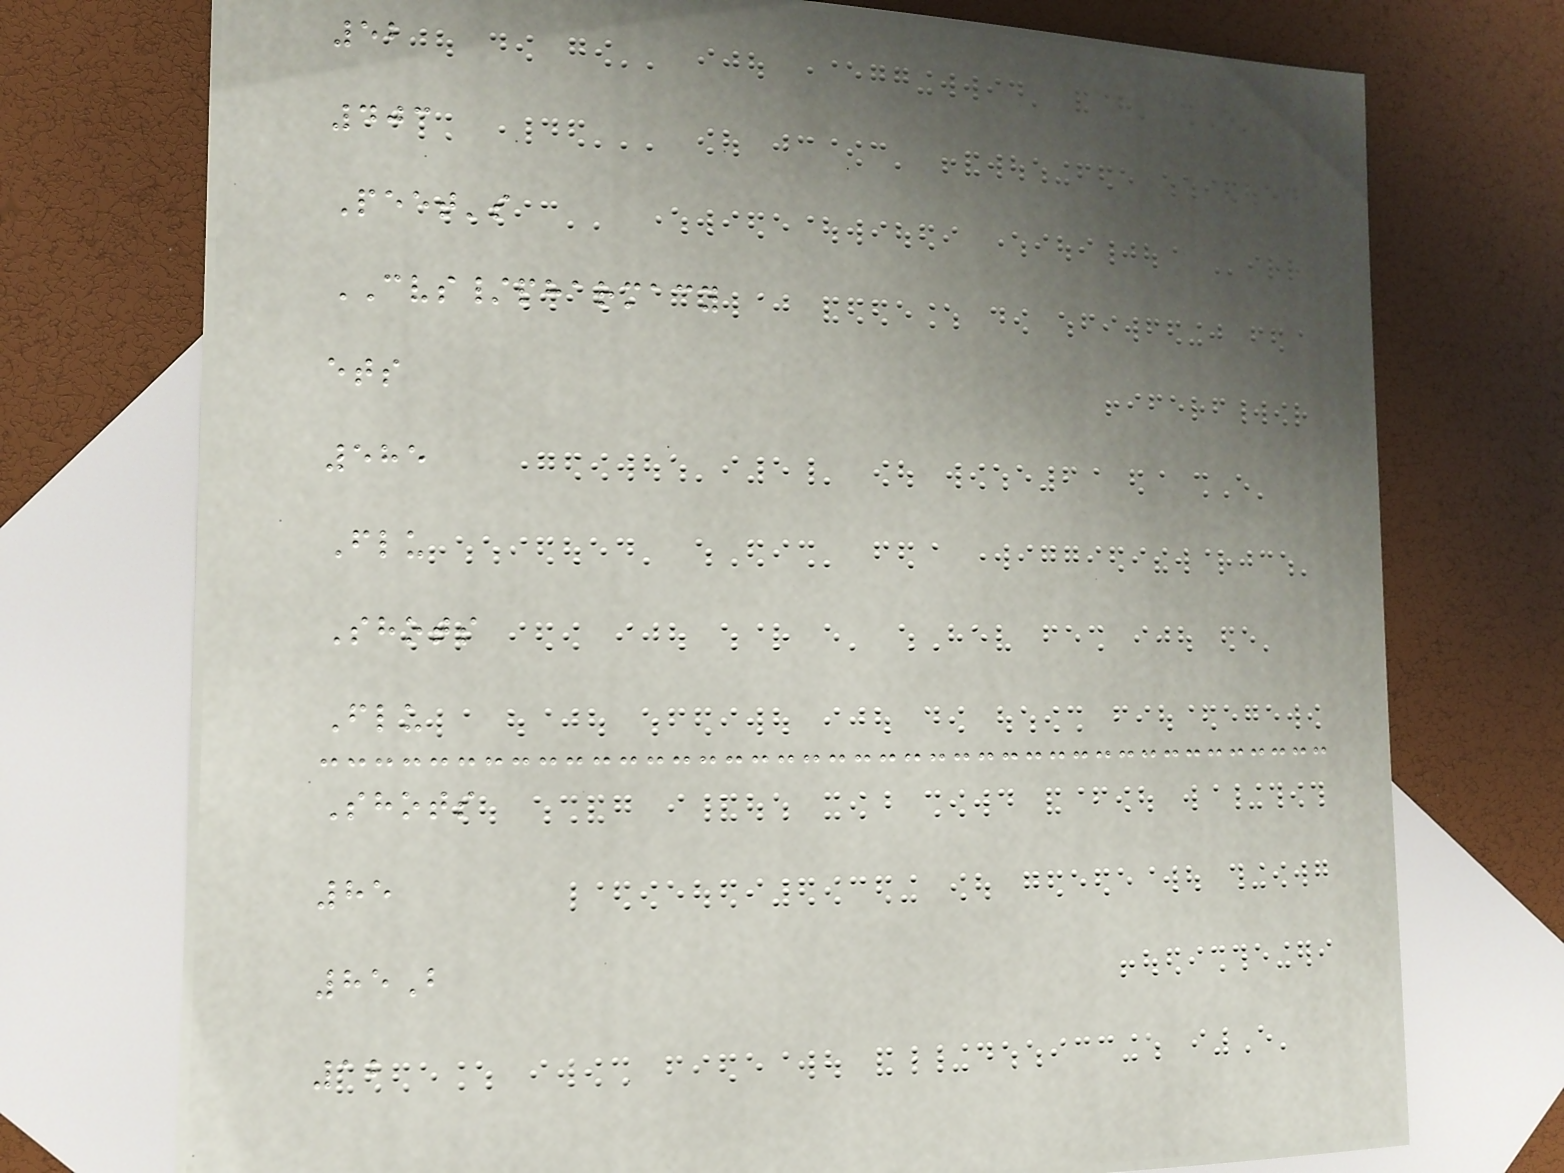52
403
Peet's
CVS/pharmacy
ets
585
Flu
Shots
Flu
Shots
85
85B
12
